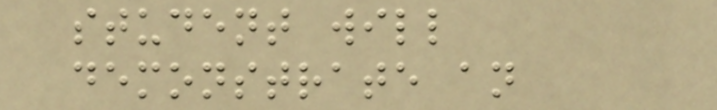student will
demonstrate an
